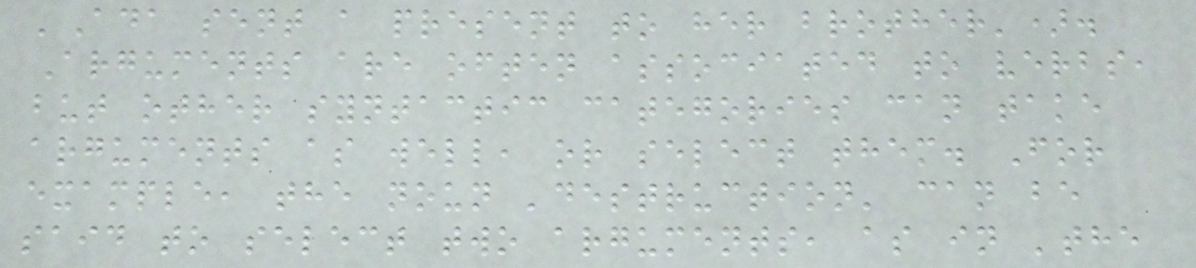'Ada sent a present to her brother').
Arguments are often associated to verbs,
but other syntactic categories can take
arguments as well, or select them. For
example, the noun 'destruction' can be
said to select two arguments, as in 'the
